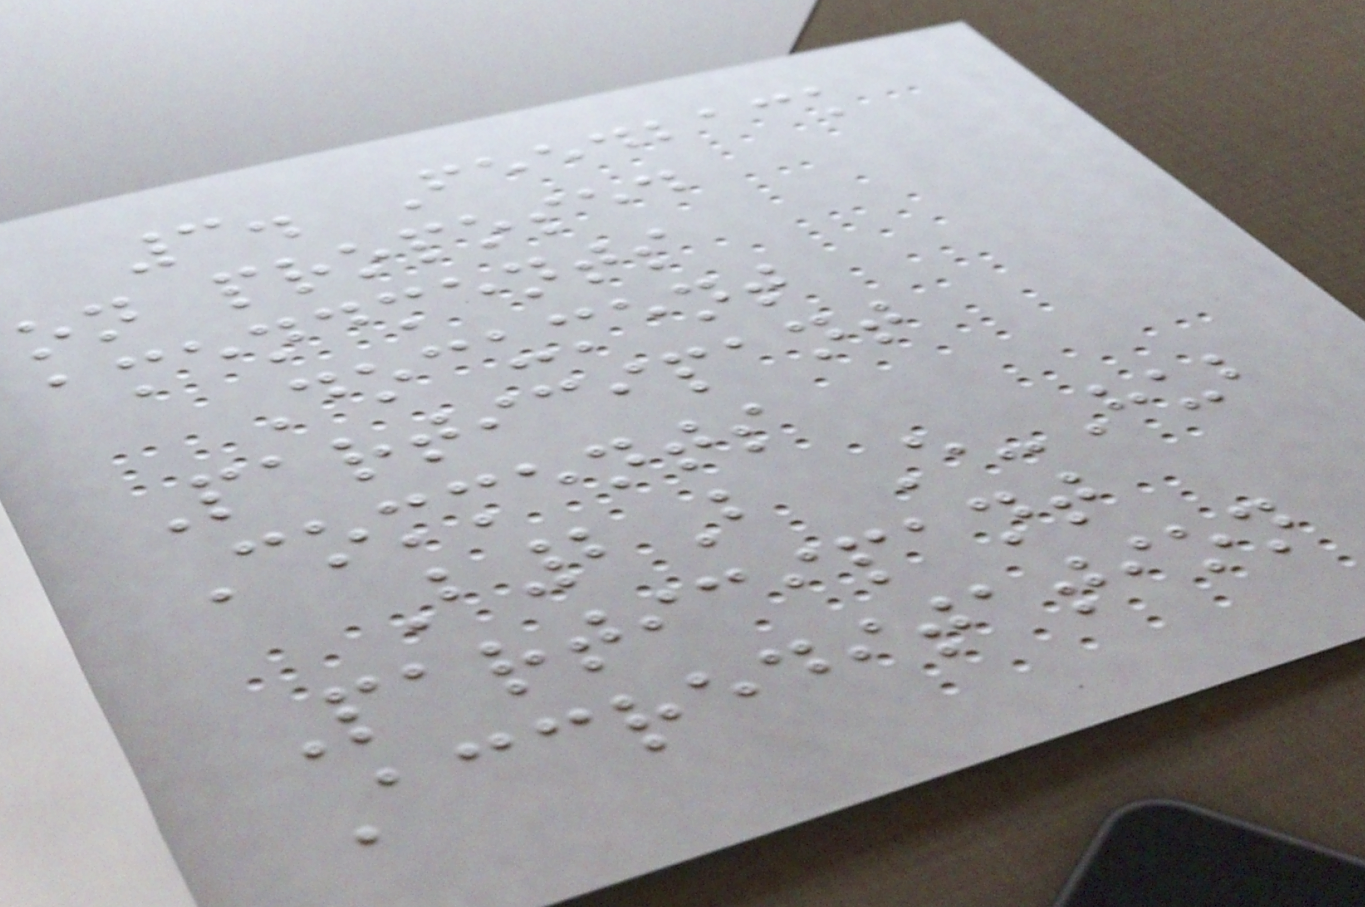3. Feedback
on proposed
amendments
Document
Participant
Comments
B2B E-Hub
Participant
Accreditation
